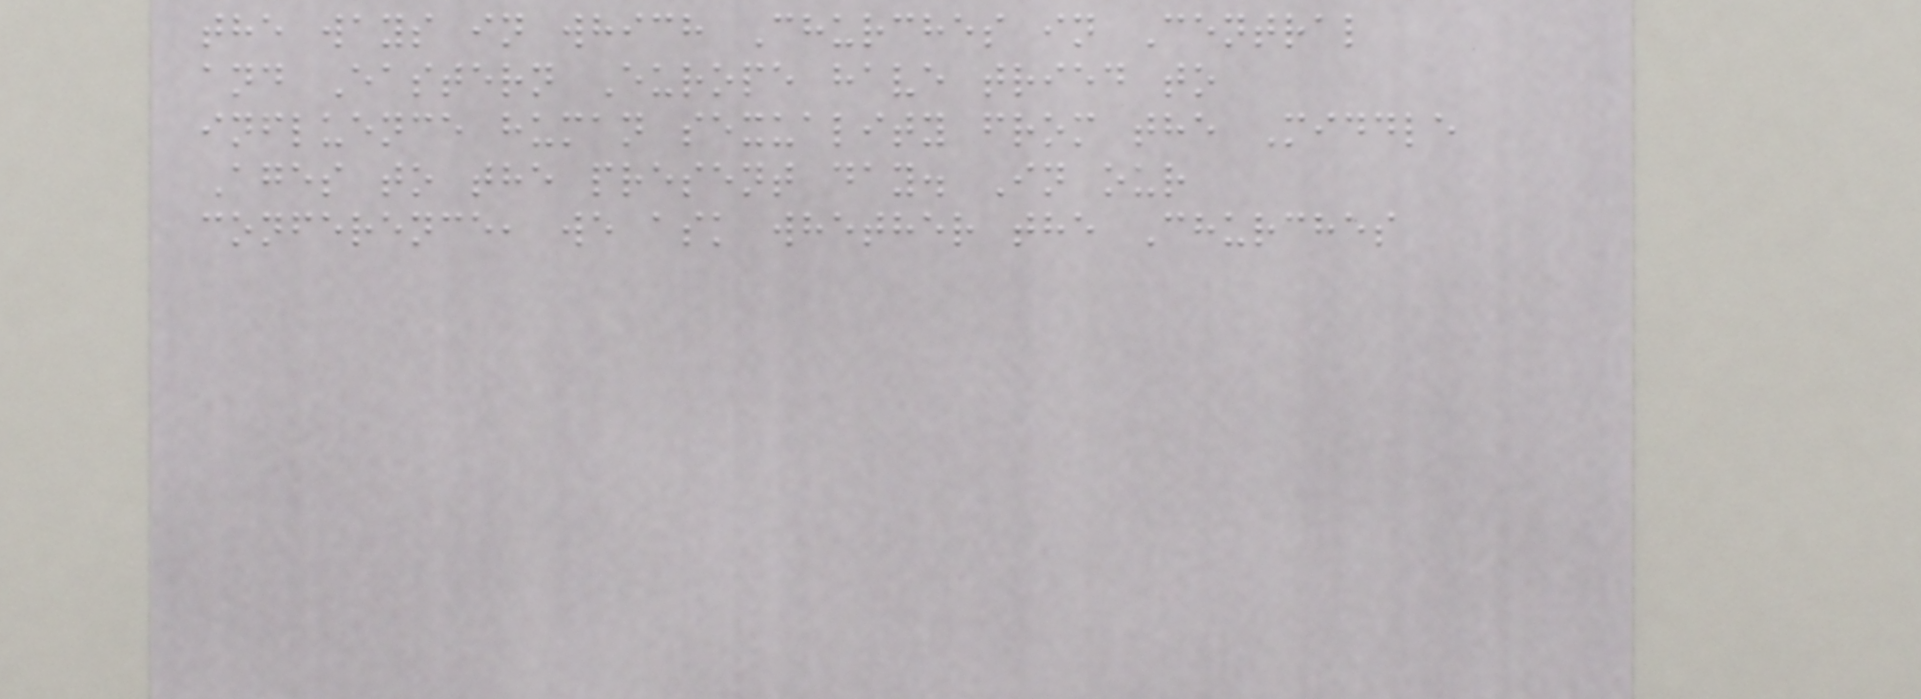the ways in which Churches in Central
and Eastern Europe have tried to
influence human sexuality from the Middle
Ages to the present day. In our
conference, we ask whether the Churches
